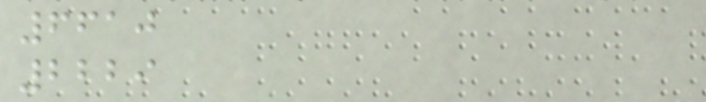6610
2229
